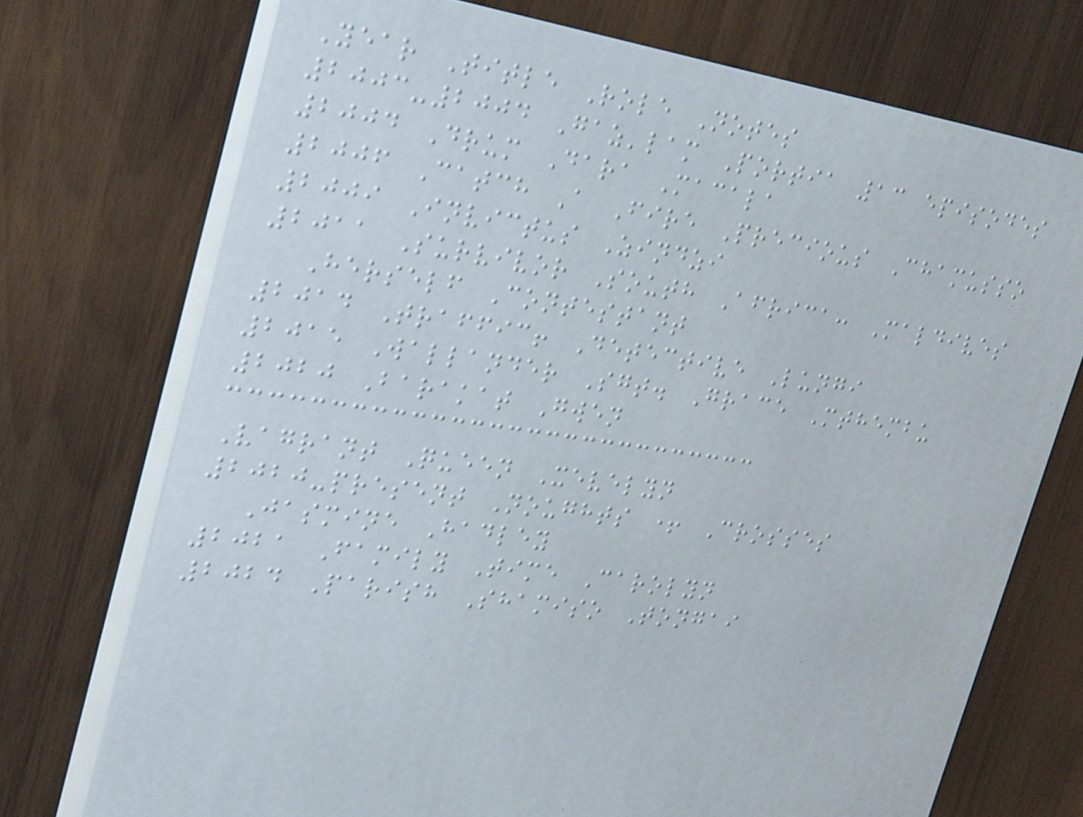Year Title Role Notes
2003-2004 Gaz'lam Portia 13 episodes
2004 Drum Dara Macala
2006 Catch A Fire Precious Chamusso
2009 Invictus Zindzi
2011 Survivor South Africa: Maldives
Herself Contestant
2014 Traffic! Detective Lungi
2015 Wallander Sgt. Grace Mthembu
2020 Barakat Gwen
Vagrant Queen Xevelyn
2020-present Noughts + Crosses
Jasmine Hadley
2021 Family Time Carolyn
2024 Parish Shamiso Tongai
